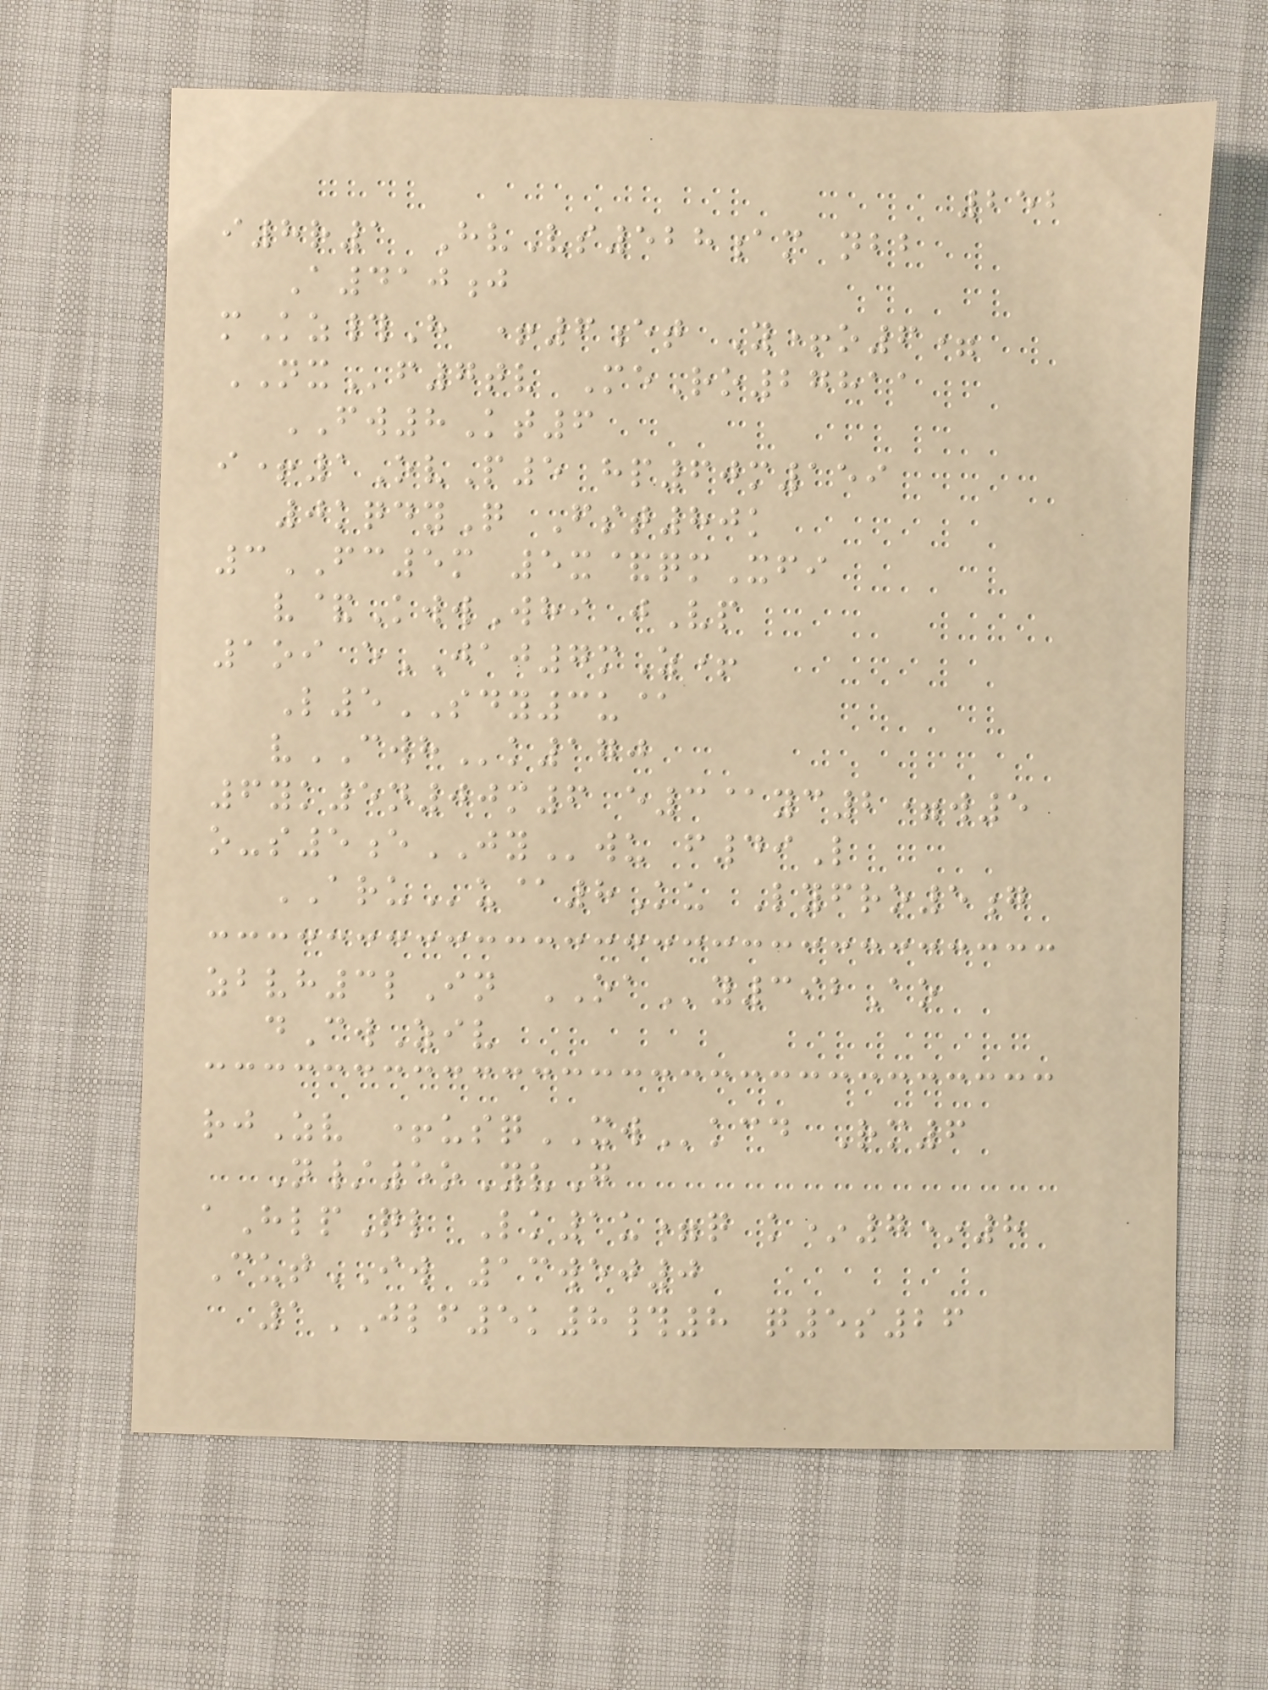252
i8r1 HvVs528am nbb
A410j
mKz#H +6et Y+o6=
NXf7tv MeRo27811
FW8Kt6
i+1OvP5 hp60m159
0kqdyQ Fst80k
3FC5m 5x&qmXfi
v&KwwWhi jVp
1oi eJAJ7mZ+
L5SDY3u@
vCWHk170
6yk5n00m6 e3@yc2=w5
o-s5eJYwu f49L
ARUu@8Ku Lyfro5g
zbvh3lIn OAy392Ao
dCwZiv
rjZv +usqXWkcd Rm6
N/5oYvG
aHlpQl Lk1u=q k*7*8
CutIW 13wej0
1JLF5k8#8 q5s26
